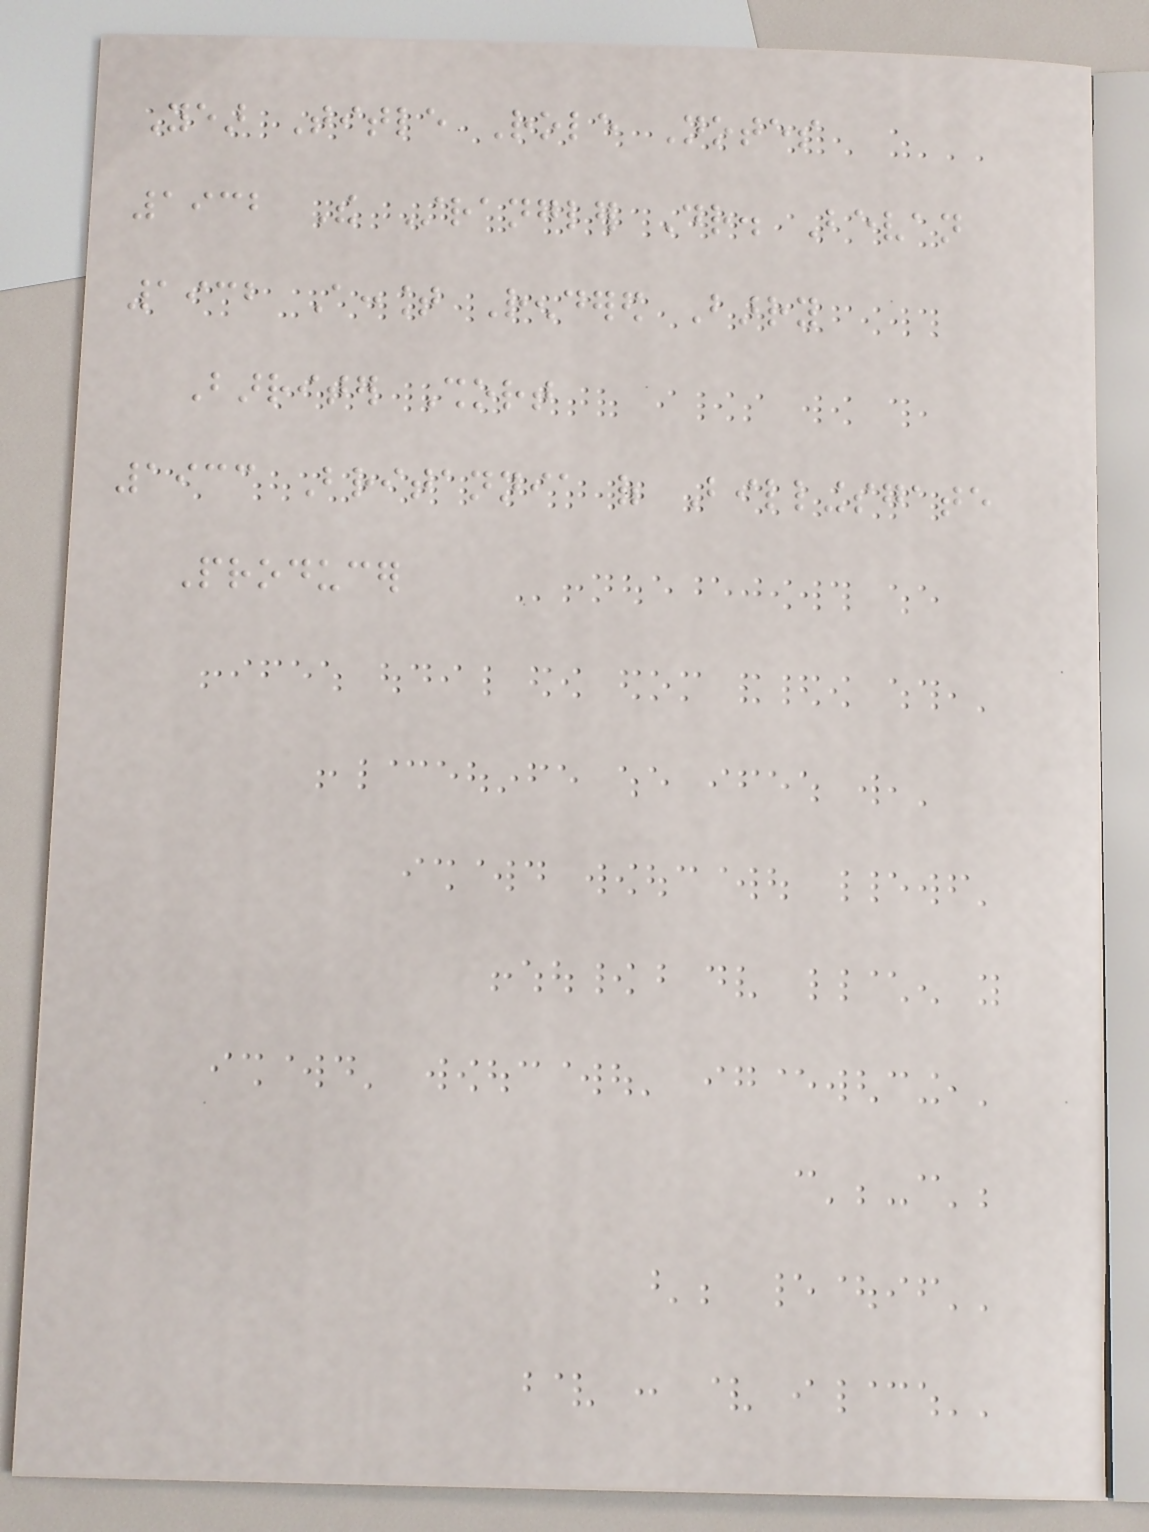Year Title Role Notes
1932 The Strangler Dr. Bevan
1932 Account Rendered Barry
Barriter Short
1933 Britannia of Billingsgate
Producer
